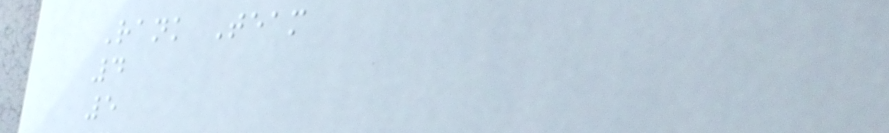Rank Team
4
5
